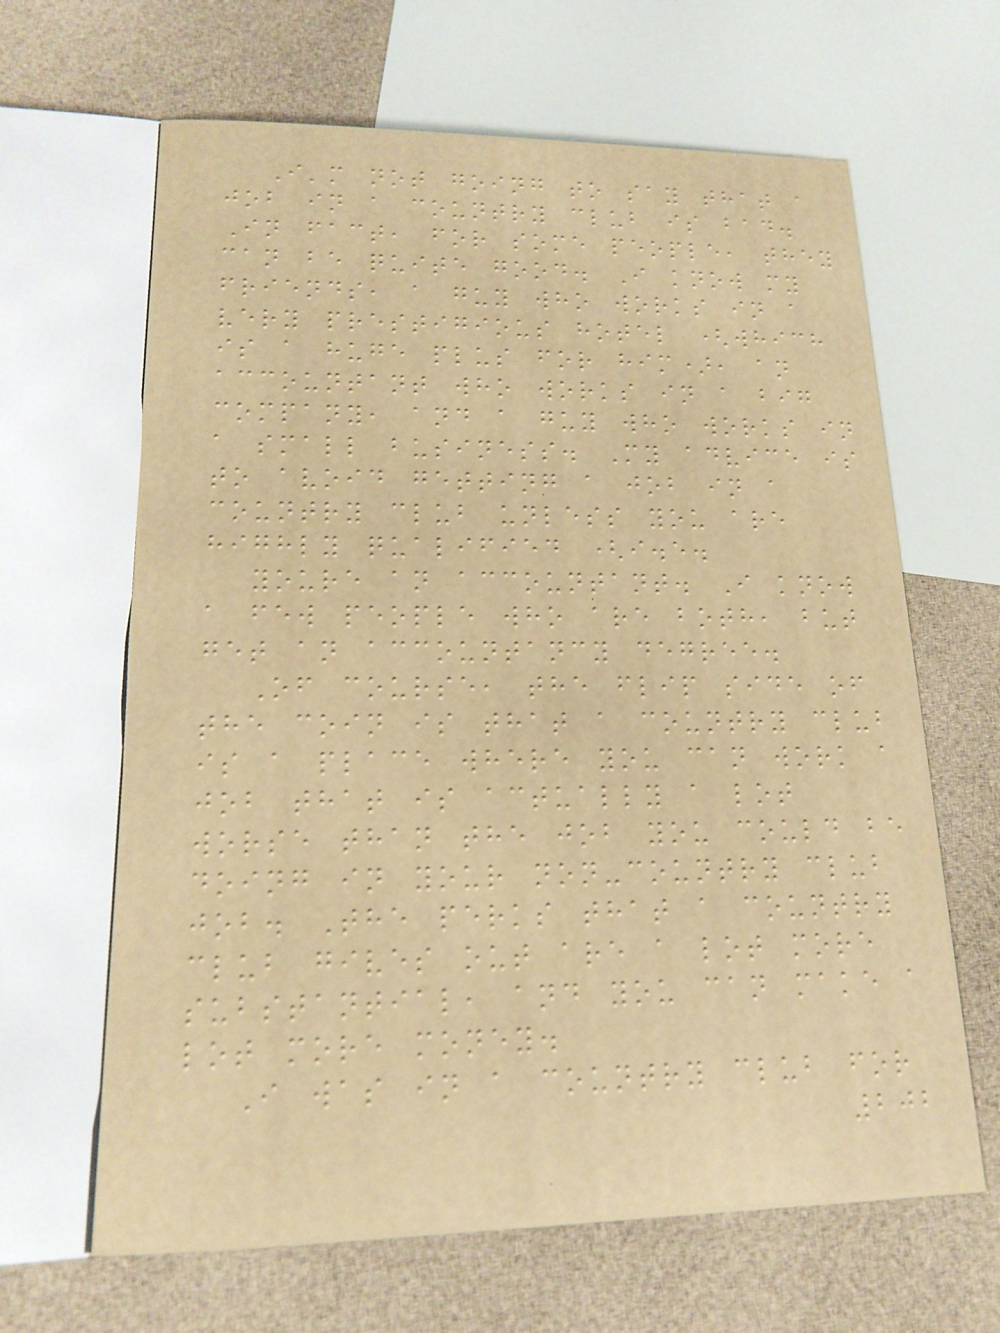I'm not going to say that a
job in a country club is bad.
In fact, for some people, they
can be quite good. I know my
friends, a guy who works in a
very prestigious hotel (which
is a huge plus for him), an
accountant who works in a big
company, and a guy who works in
a small business. My advice is
to avoid getting a job in a
country club unless you are
highly qualified (i.e.
youre an accountant. I know
a few people who are both, but
get an accountancy degree.
Of course, the flip side of
the coin is that a country club
is a place where you can work a
job that is actually a lot
worse than the job you could be
doing in your non-country club
job. The perks that a country
club gives out are a lot more
substantial, and you can make a
lot more money.
I was in a country club for
202
